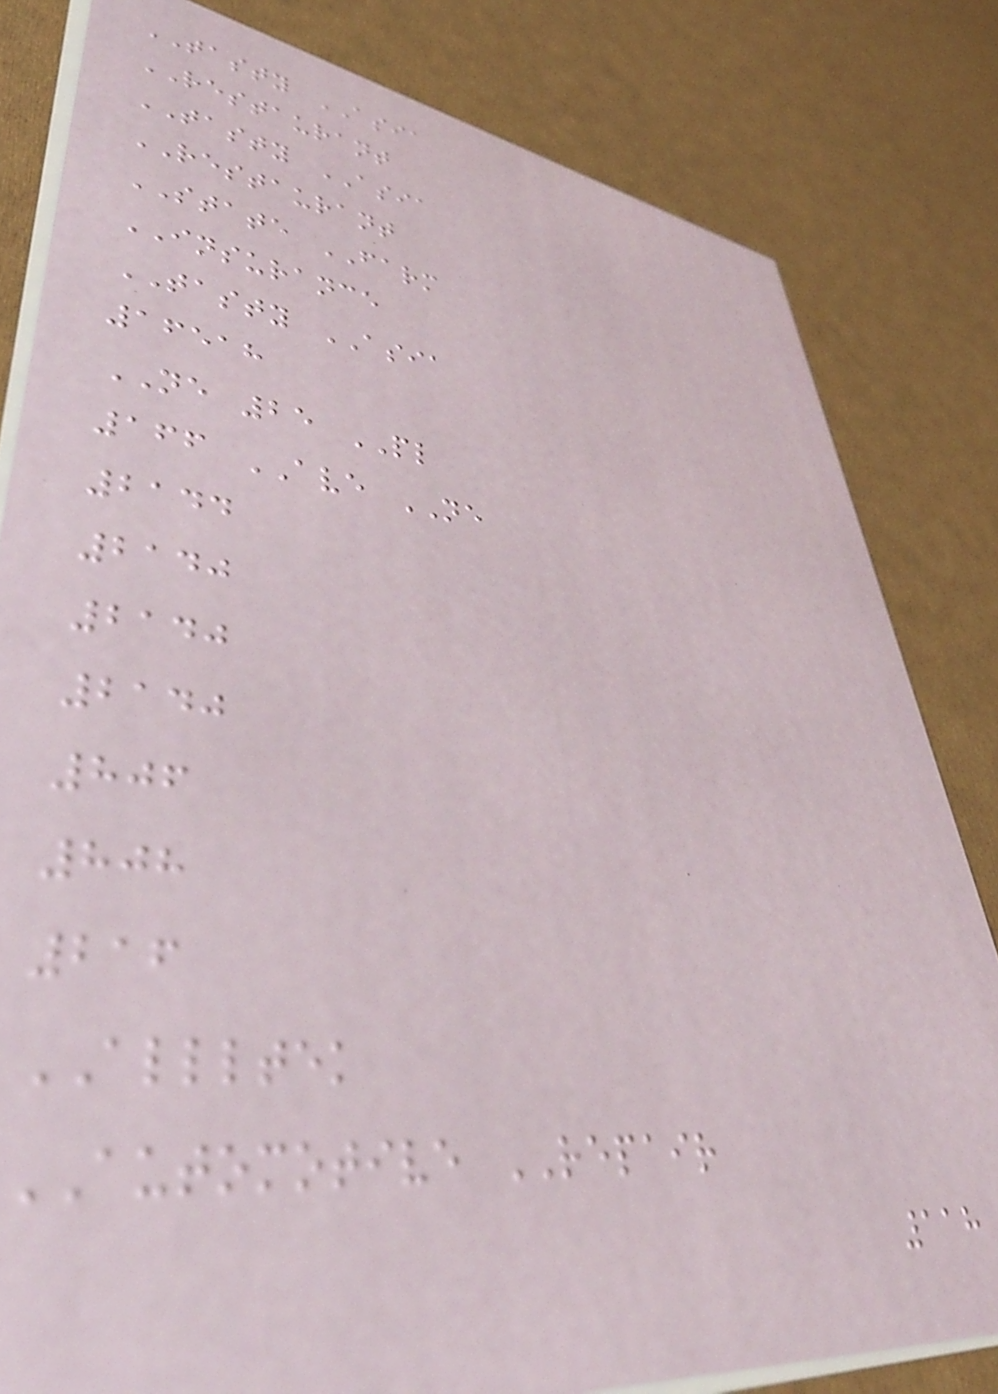TASTY ASIA
RESTAURANT
TASTY ASIA
RESTAURANT
STATE FARM
INSURANCE
TASTY ASIA
16518
NE 25 PL
166 AVE NE
2144
2140
2140
2140
806
808
216
ALLLTEK
AUTOMOTIVE REPAIR
118
